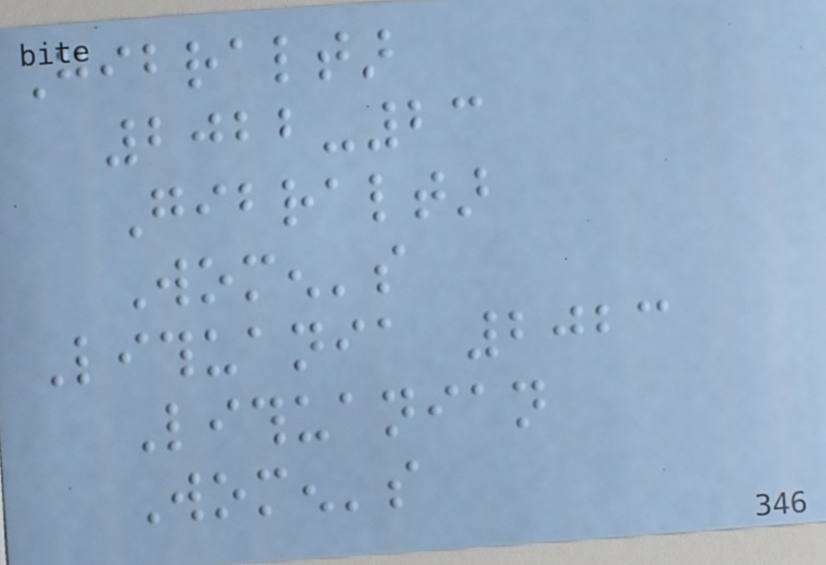Gibraltar
2022-23
Gibraltar
Women's
Lithuania 2023
Lithuanian
Women's
